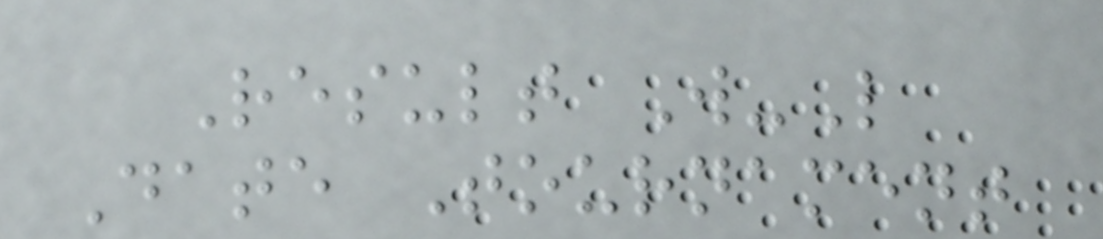Result W-L
Date Tournament
